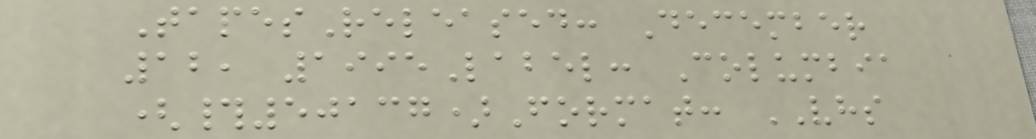TapesReleased: December
12, 1995Label: Columbia
(#50137)Format: VHS
